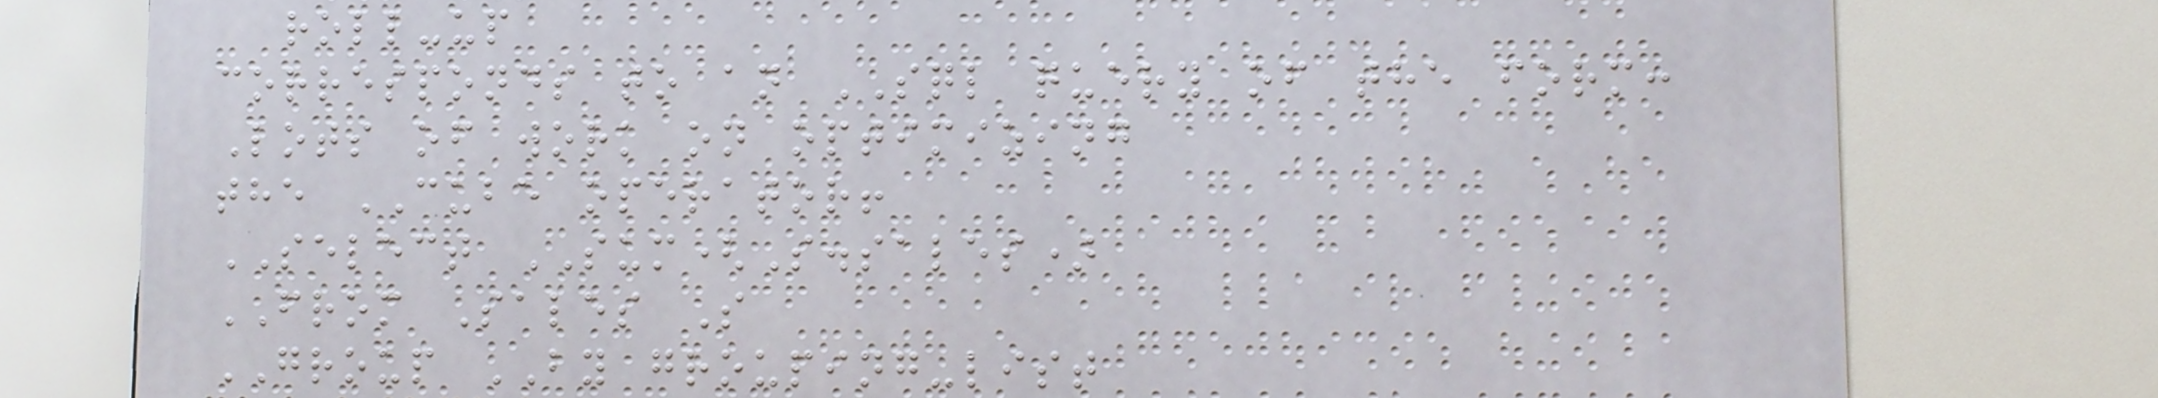roll-up
corresponds to an SQL query of the form:
Lots of work on optimizing
the CUBE operator!
SELECT SUM(S.sales)
FROM Sales S
GROUP BY grouping-list
